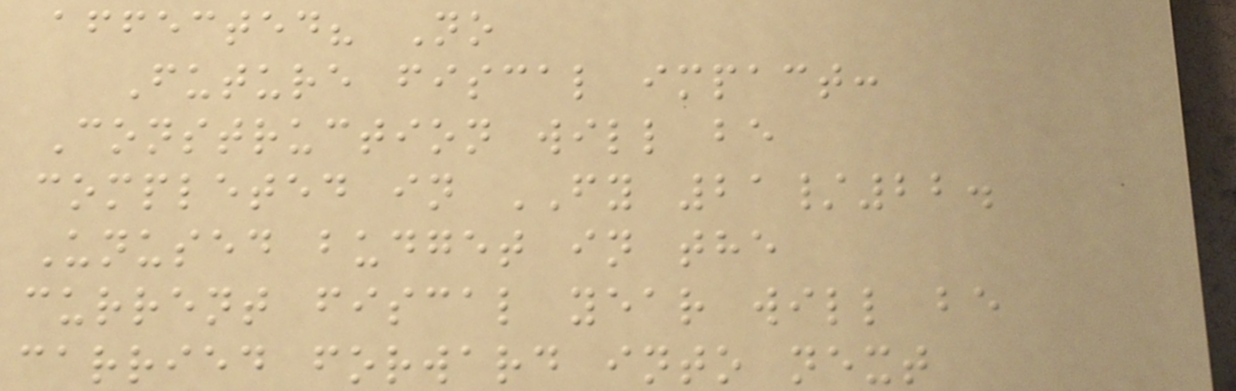affected? No
Future fiscal impact:
Construction will be
completed in FY 21/22.
Unused budget in the
current fiscal year will be
carried forward into next
